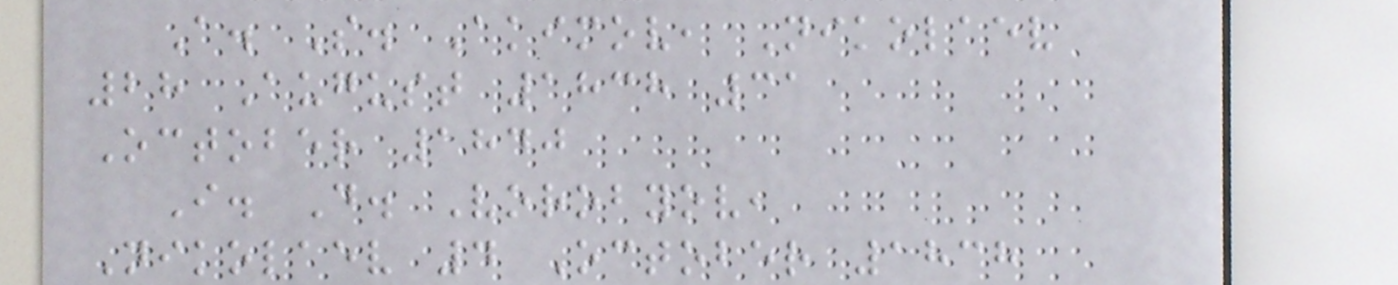A. S. Akimov, Nikolaev
28 August 1838 31
October 1840
I. D. Vorobyov,
Nikolaev 4 October 1838
